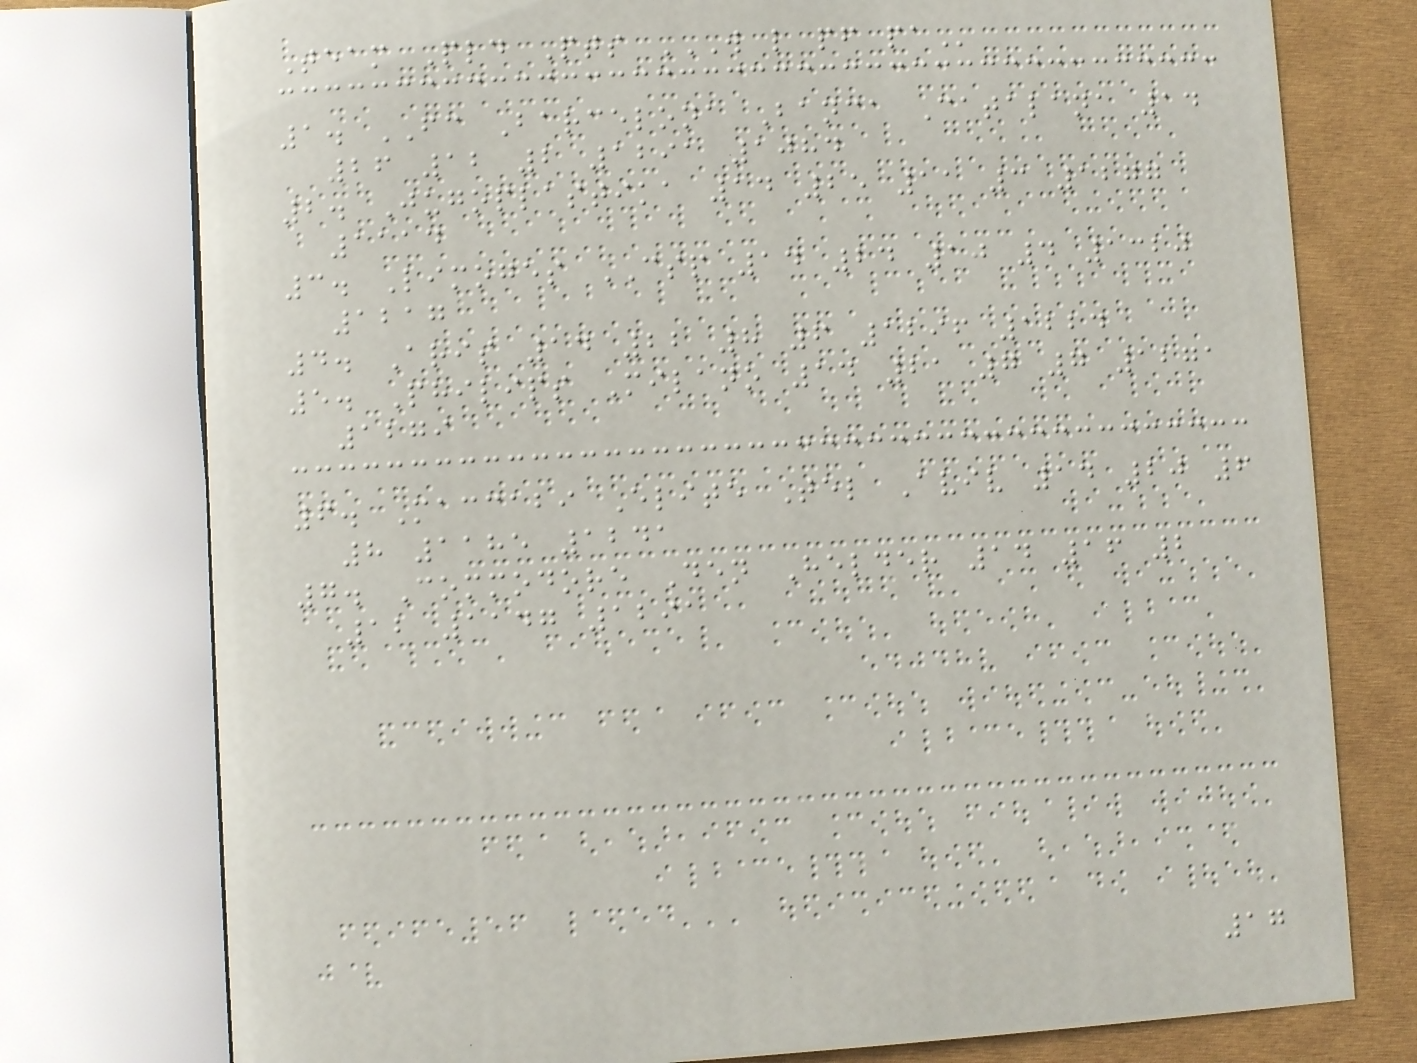Team Pld Pts W L PF PA
1. FC Barcelona Banca Catalana 14
26 12 2 1291 1084
2. Jugoplastika 14 25 11 3 1277
1114
3. Limoges CSP 14 24 10 4 1320
1217
4. Aris 14 22 8 6 1296 1224
5. Philips Milano 14 21 7 7 1271
1279
6. Maccabi Elite Tel Aviv 14 20 6
8 1185 1241
7. Commodore Den Helder 14 16 2
12 1147 1291
17
